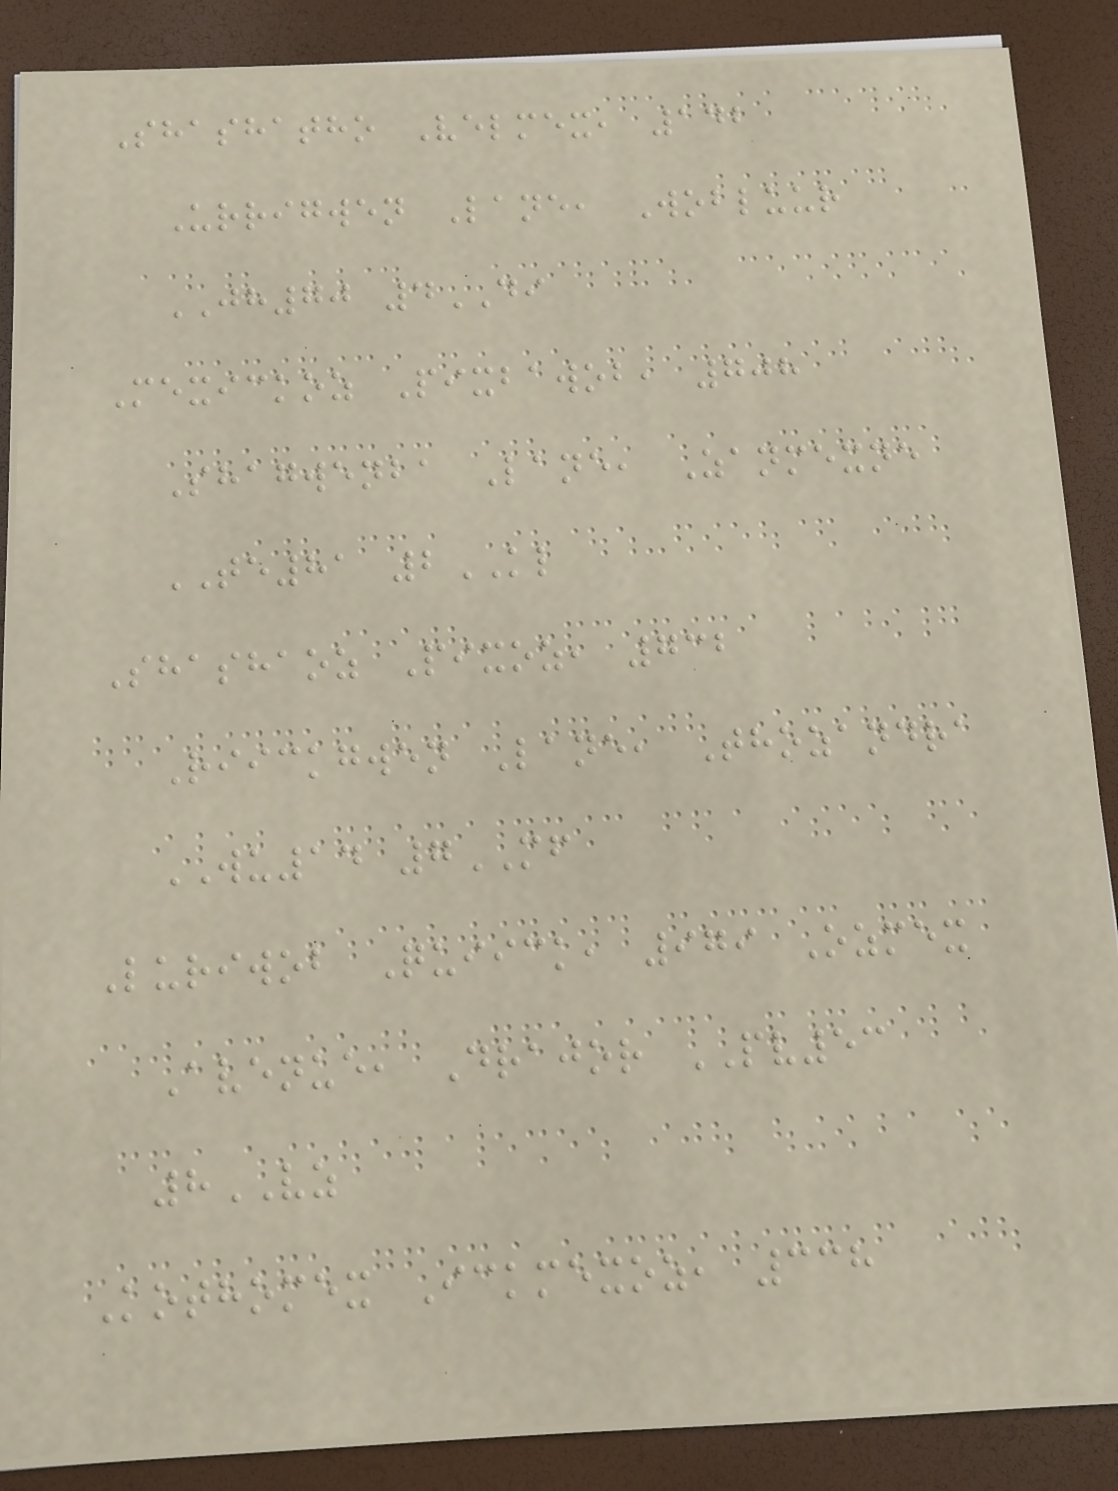Shashatho Velmex, 142
Urrigwen Lane, Wobluur
JH70 4DI
Mexickoz Pixbawob, 708
Shagwenba Lane, Zanmexne
TE81 2KL
Shashaoz Pixoz, 732
Riickgwen Lane, Thozandra
WU14 7MF
Luriwob Quiick, 979 Ozmex
Avenue, Drajor PV53
8VZ
Kothomex Ickmexoz, 338
